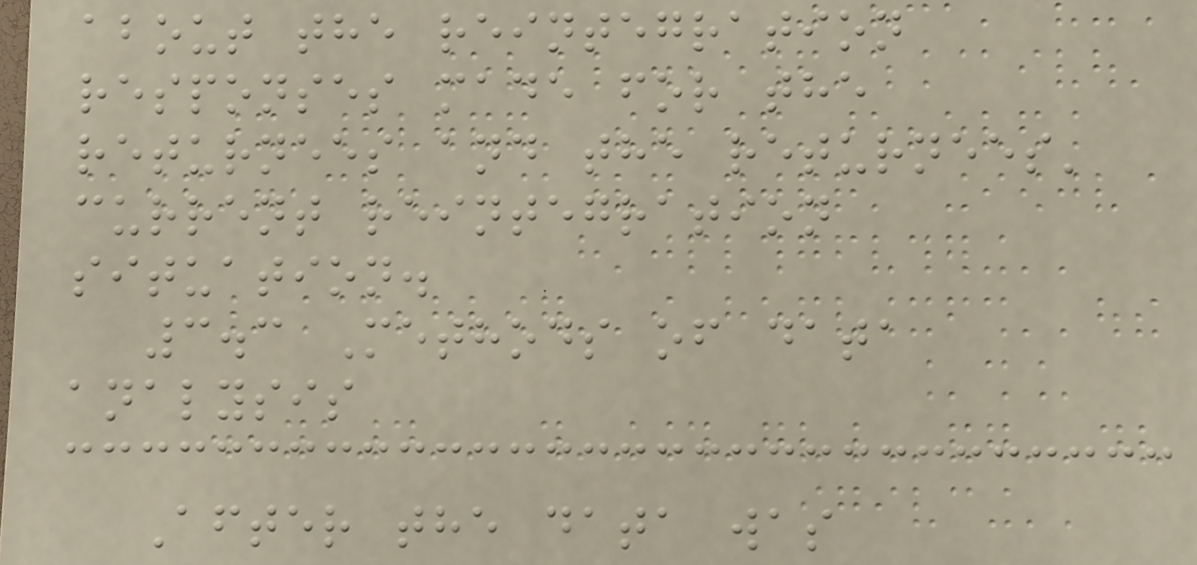about the reintegration
responses made for the
returnees and the returnees'
current reintegration
situation.
3.3 Methods of data
analysis
After the data was
